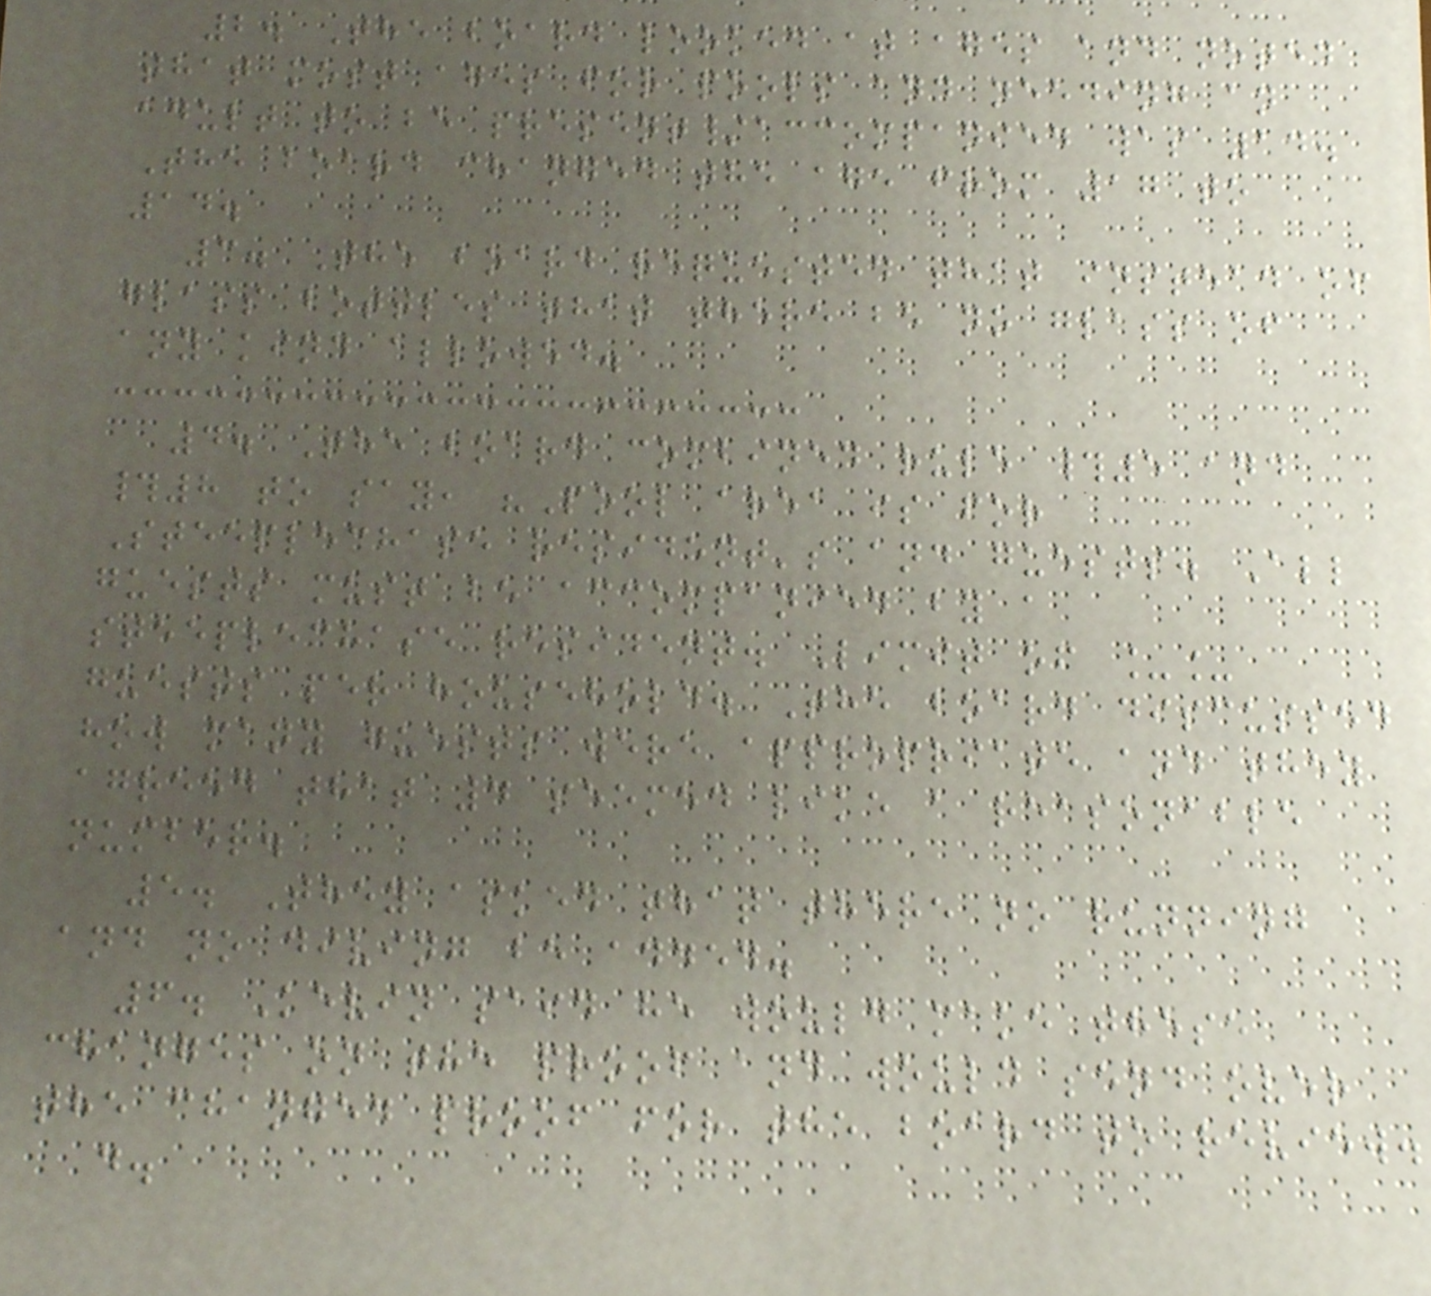2. The board looked at ages and noted
that most ages for pools and needing an
adult to be present/accompanied was 14.
The board changed the age from 17 to
14.
3. The board requested that instead of
glass bottles that there be no glass of
any kind allowed.
4. The board combined rule #5 and
#8 to say, "Pool area is for
Steeplechase resident's and guests. All
guests must be accompanied by a
steeplechase resident. Limit of __
guests per household. The board discussed
how many guests were appropriate and they
agreed that 4 seemed like a reasonable
number.
5. They asked that there no running
and no diving be added.
6. Kevin said he would make these
changes on the proof and would send over
the changed proof for the board to review.
d.
